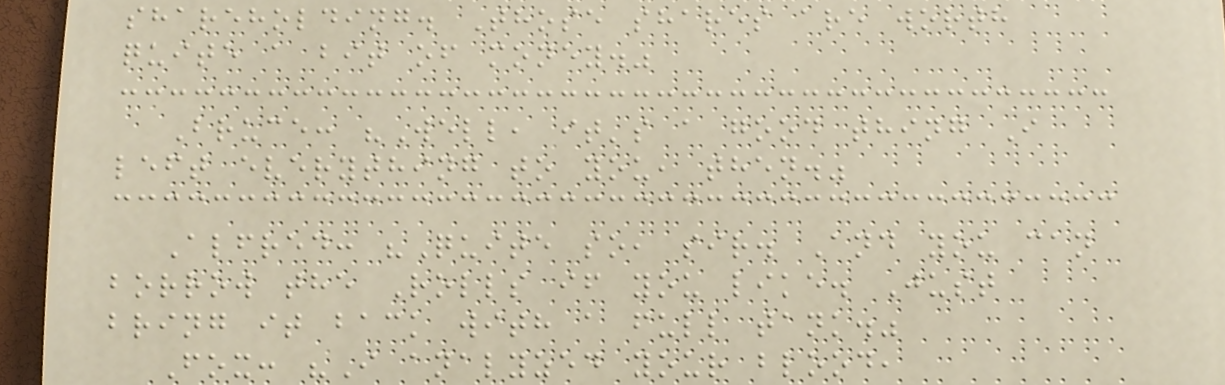shareholding. Those shares are worth
quite a bit of money."
Bruce: "Well, it's a good thing I
left everything to you, then."
Alfred: "Quite so, sir. And you can
borrow the Rolls if you like. Just
bring it back with a full tank."
Fox: "I analyzed your blood,
